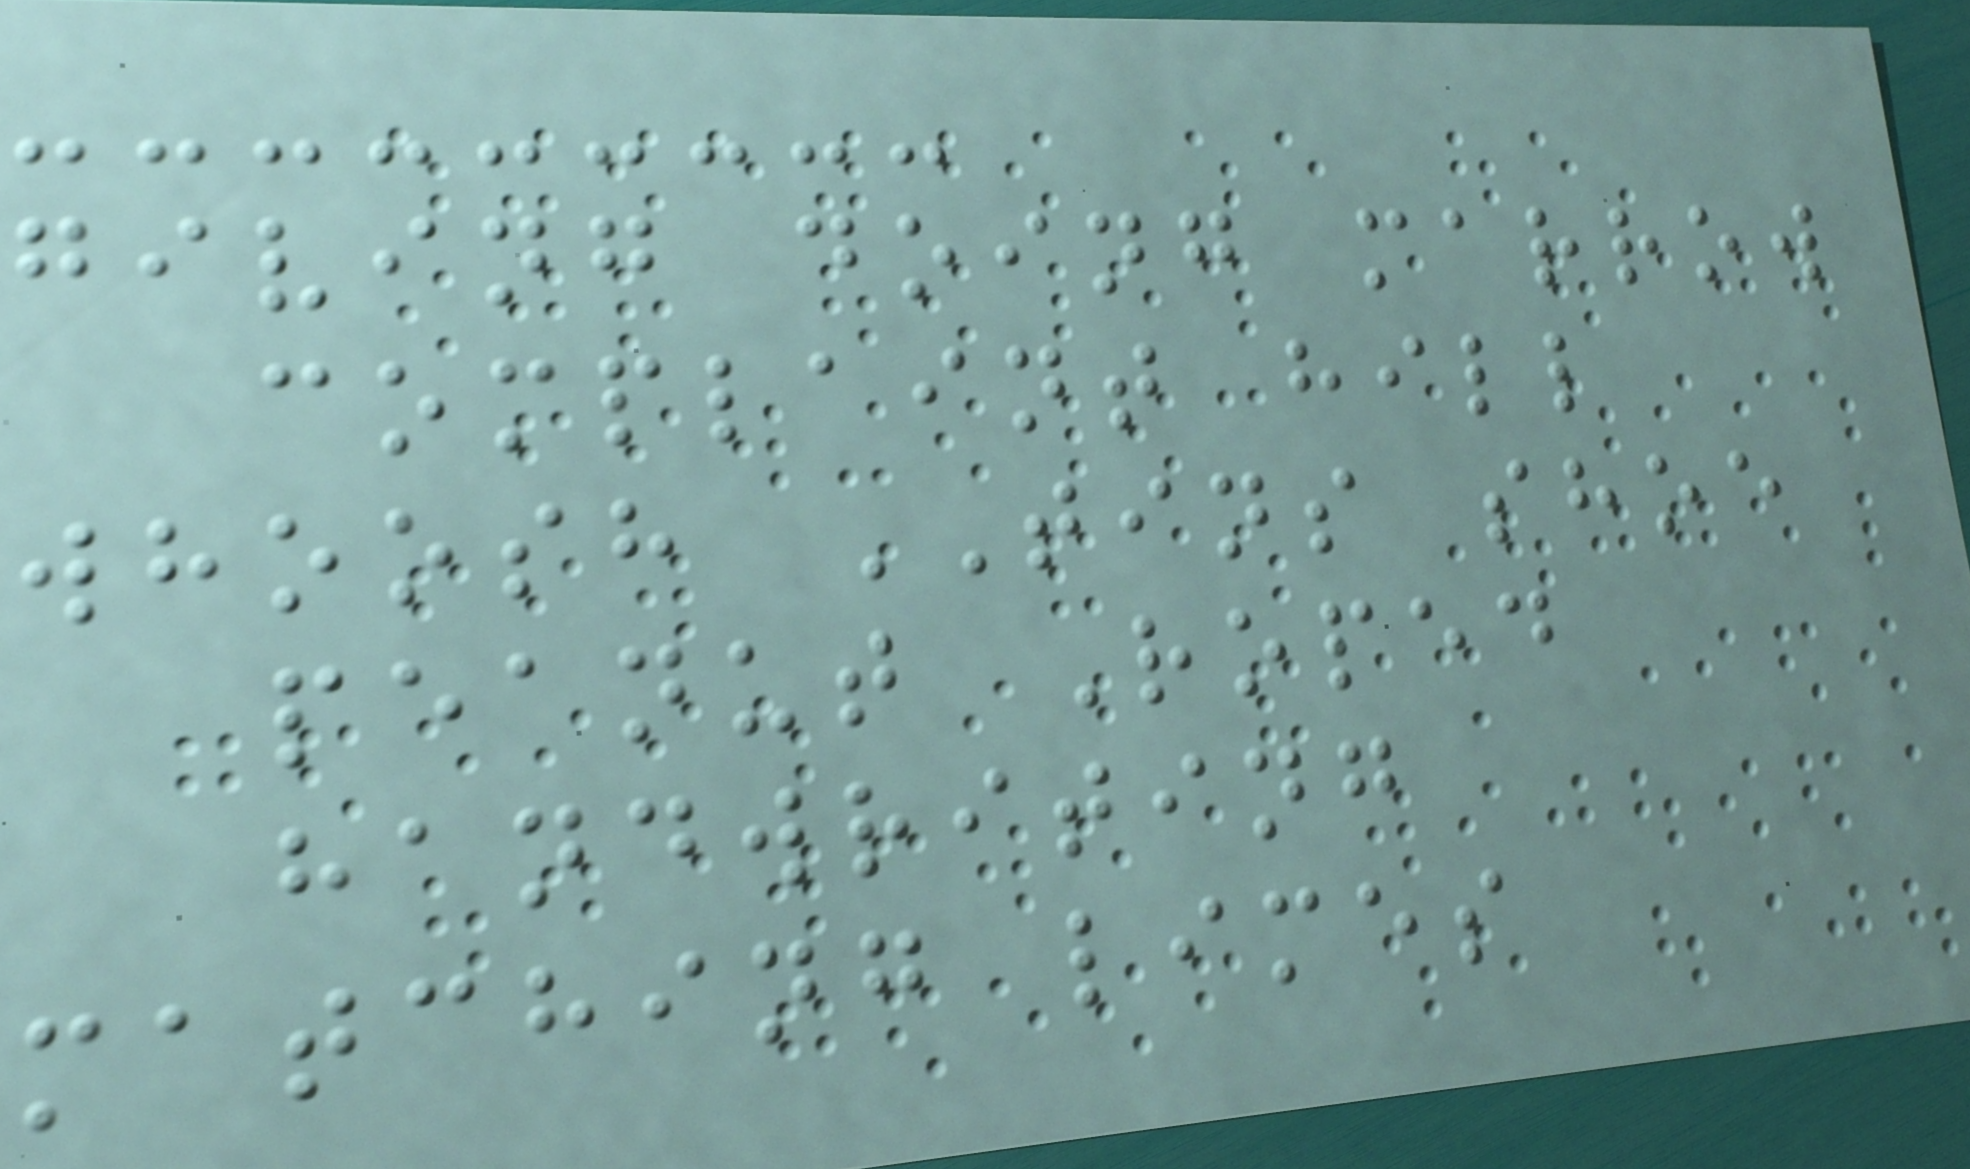giving doing marrow
complaint hill
whoosh TINS shoe
peanut Roped
handwriting
matching limes
